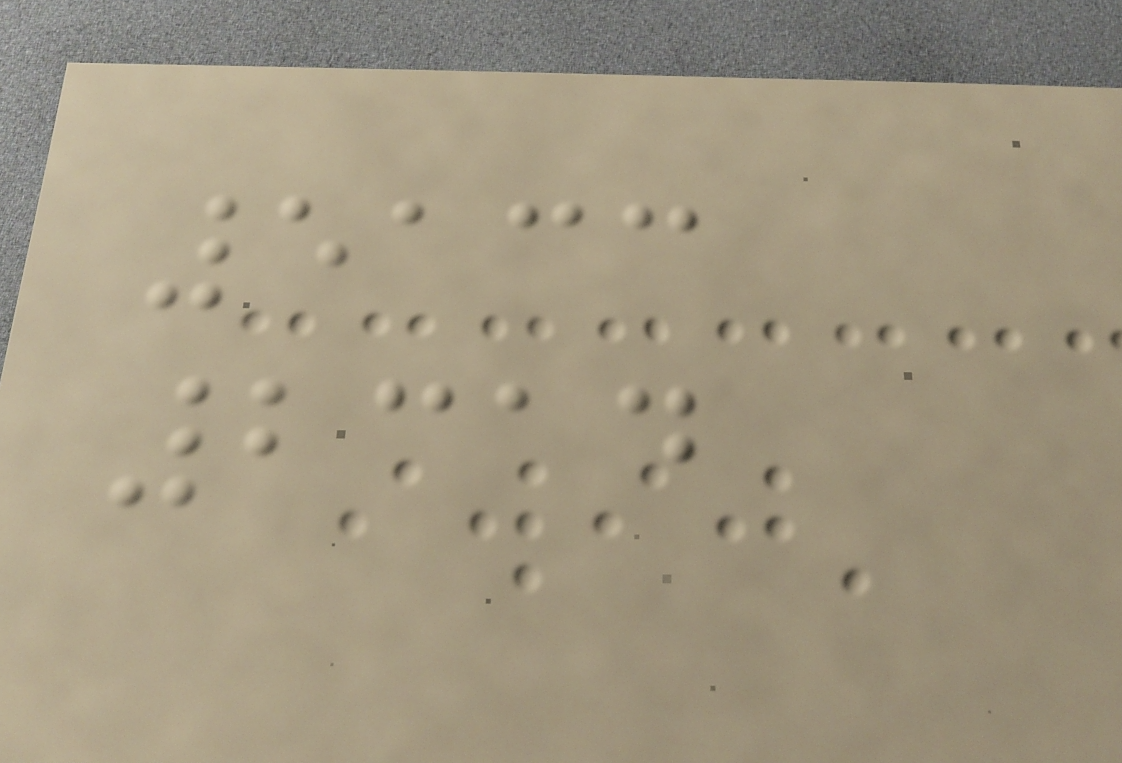5133
2314
